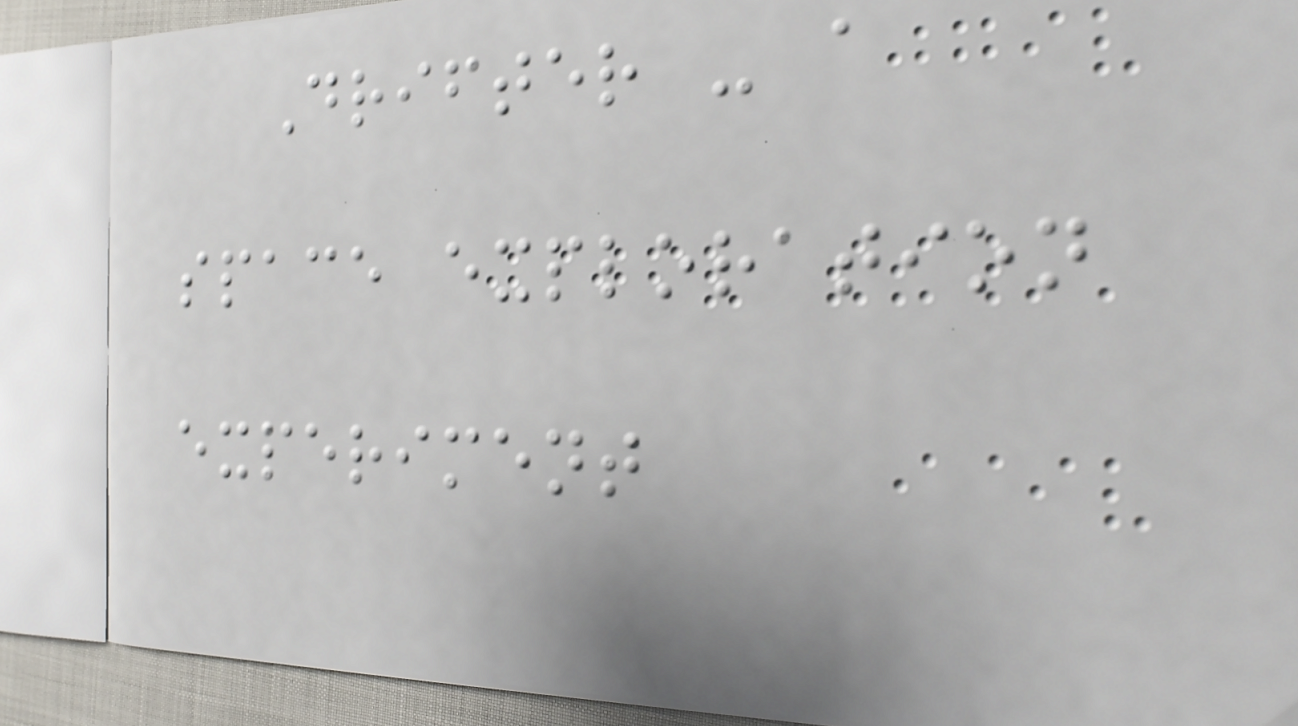Drifter - a
space exploration
experiment
